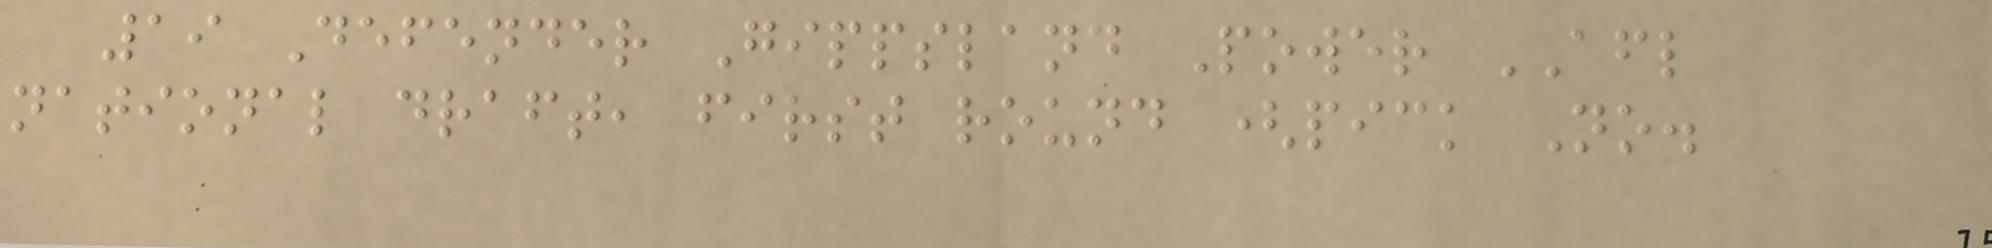19 Defender Gippsland Power AFL
national draft, first round (pick No.
